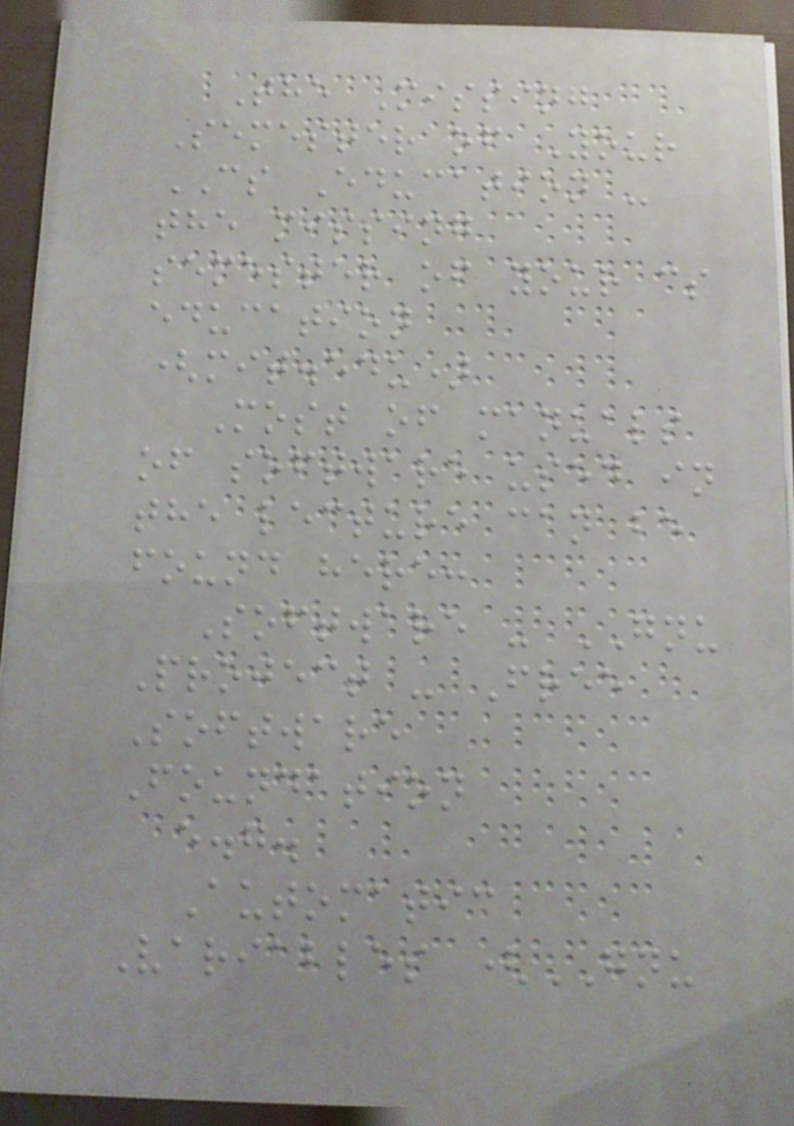The Missing
Semester of Your
CS Education -
the missing
semester of your cs
education
(mit.edu)
Most of manuals
of software used in
the lecture can be
found here:
Software - GNU
Project - Free
Software
Foundation
e.g.
Automatic
Variables (GNU
